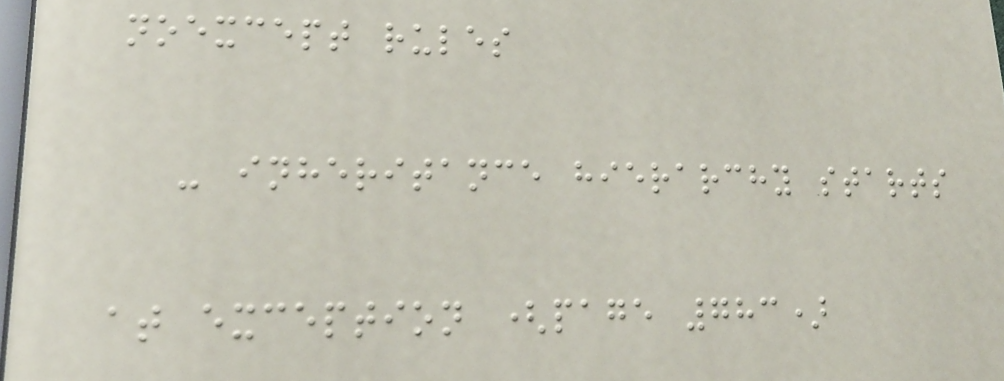noexcept rules
- inheritance hierarchy starts
at exception (page 783)
